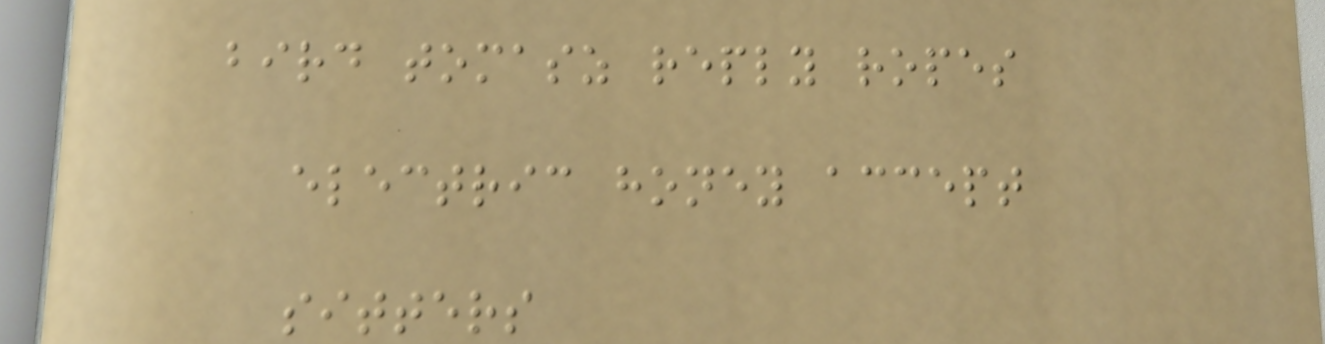bird tomasz reply ropes
electric honey accept
sitters
